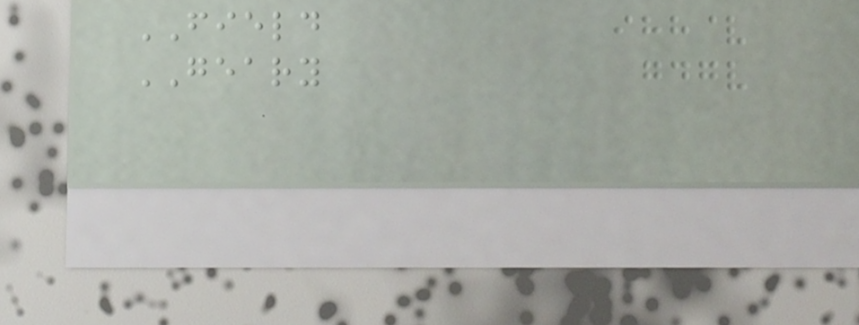FIELD
GEARY
